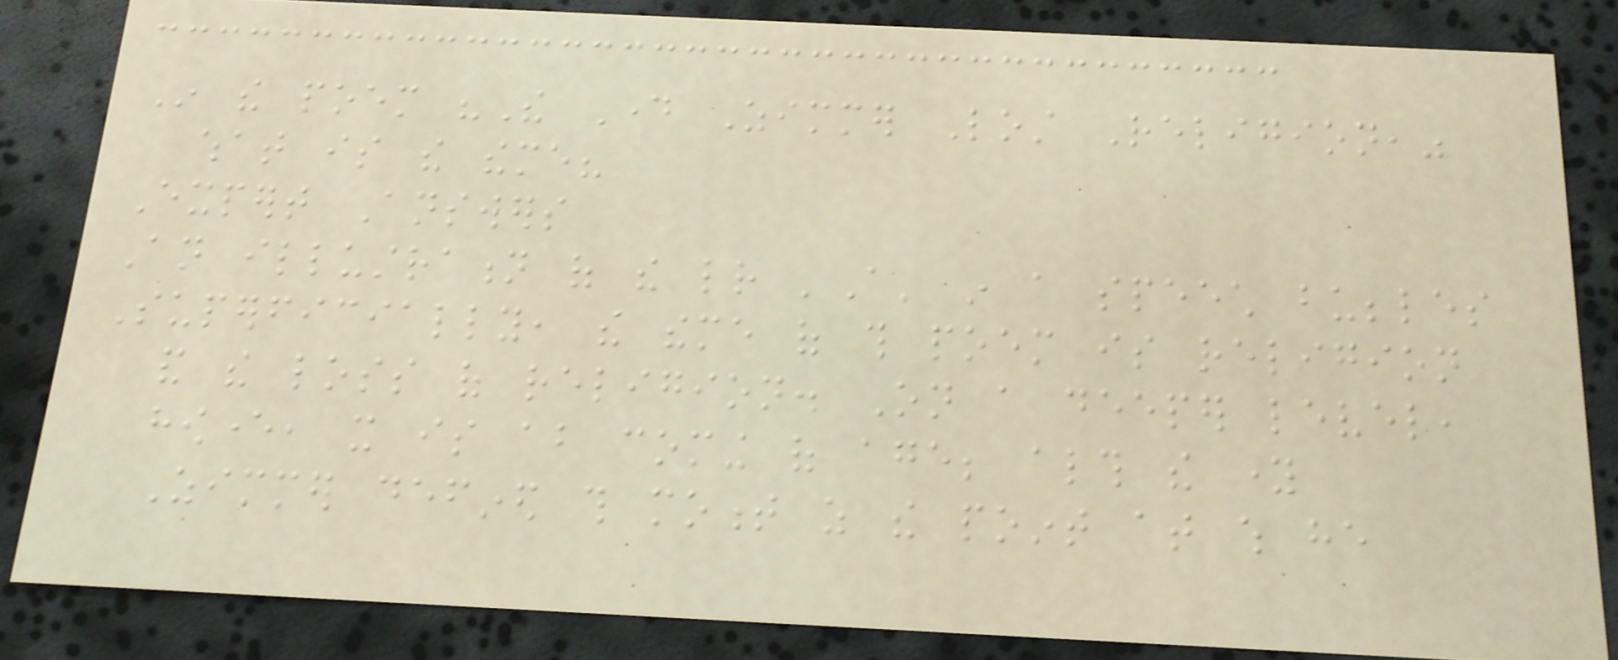In the poem "The Day Zimmer Lost Religion,"
what is the theme?
Expert Answers
An illustration of the letter 'A' in a speech bubbles
Superficially, the theme of this poem is religion
and the loss of religion. On a deeper level,
however, it is about coming of age; although the young
Zimmer defined this moment as the point at which he
